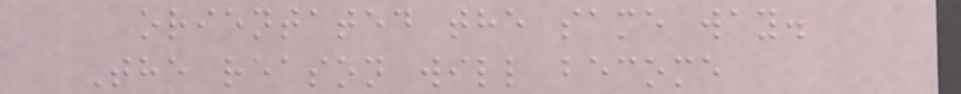orientated the same way.
The reason will become
